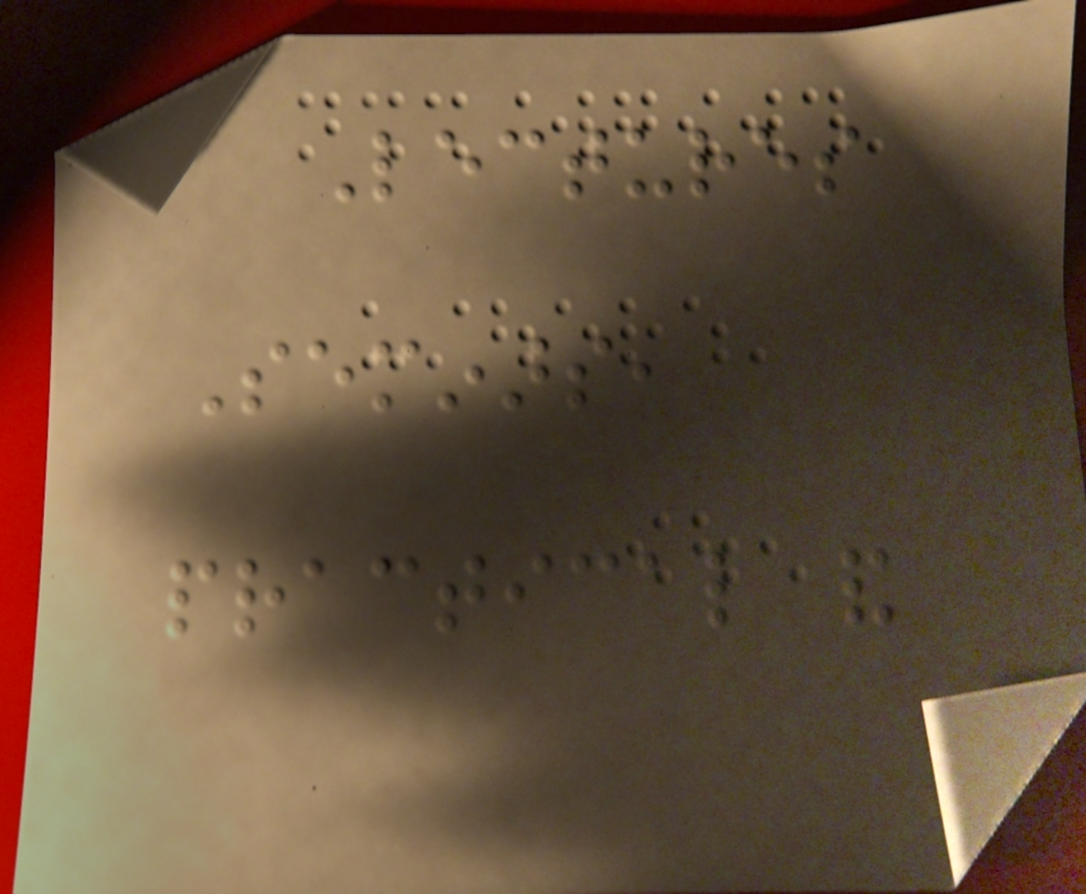Lectures
Seminars,
practical and
